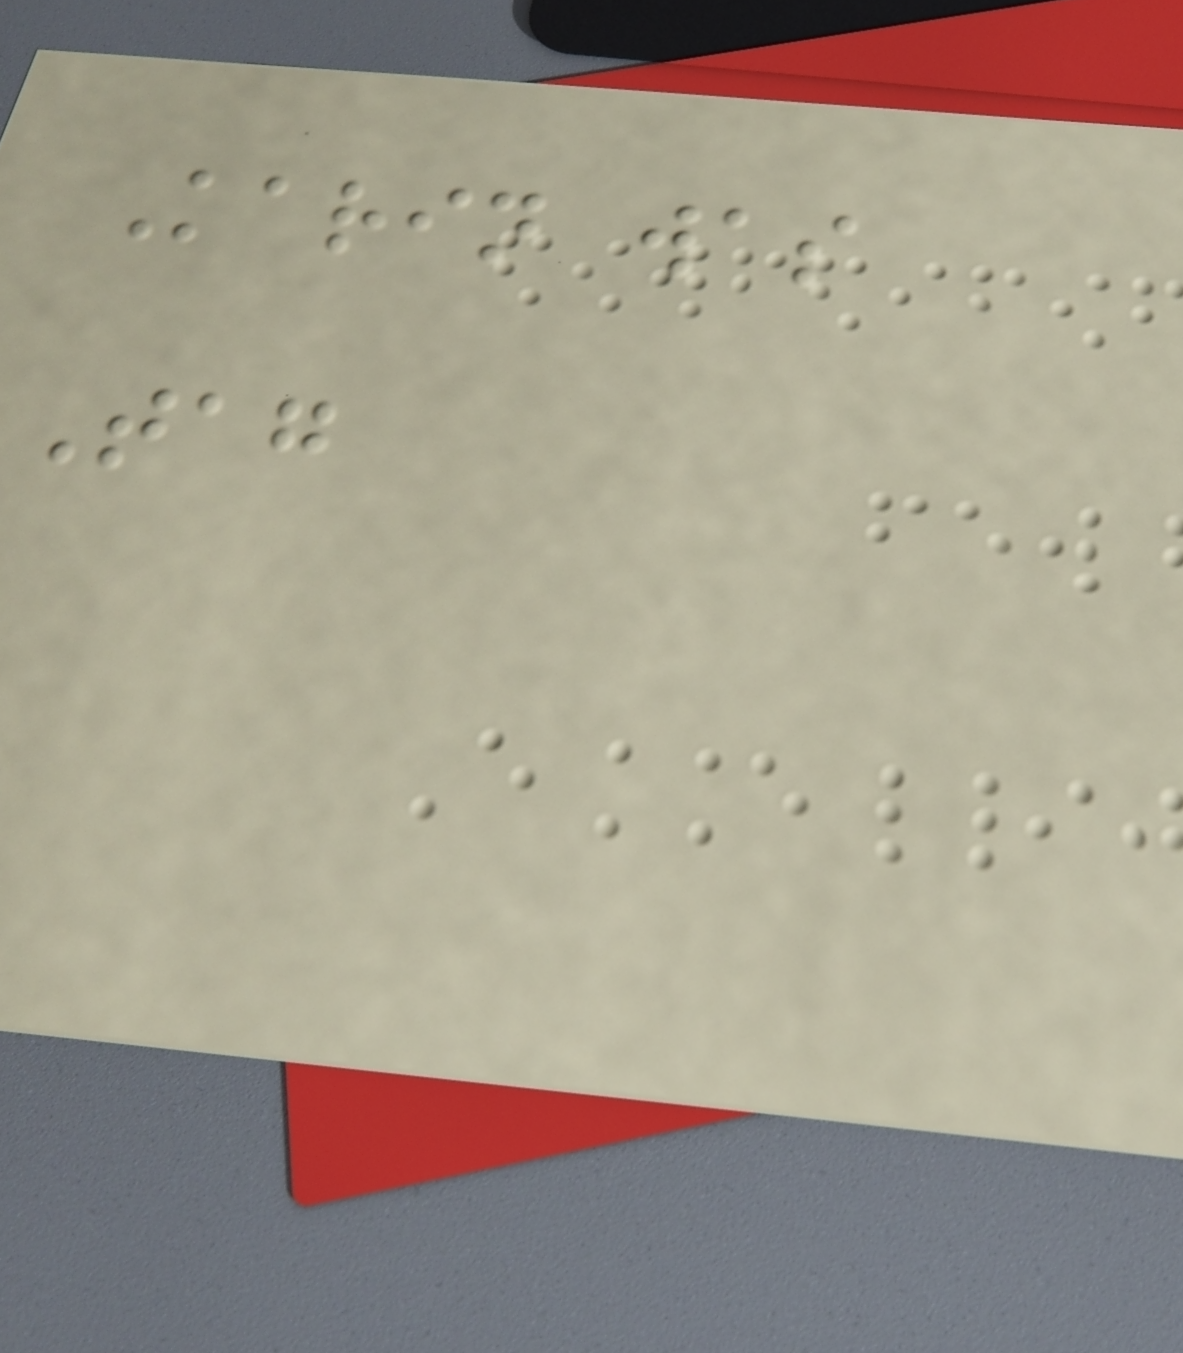Karin was
Tag
